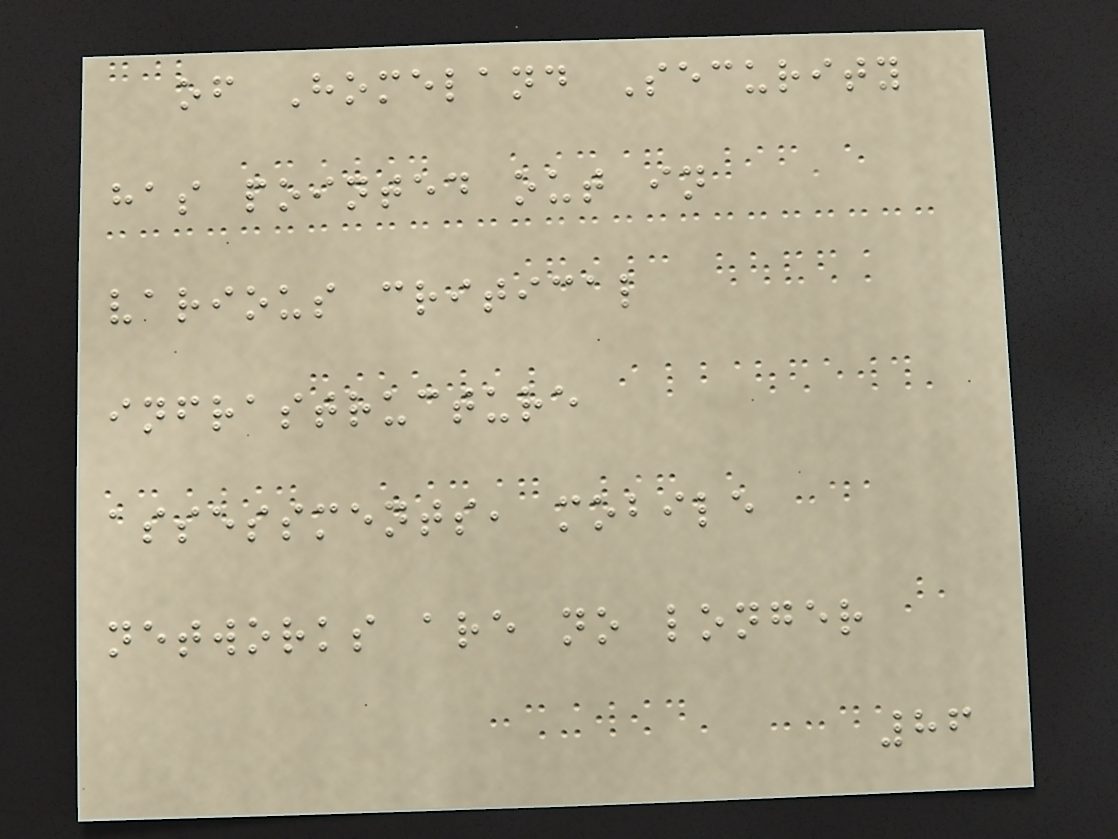of Homeland Security
has pointed out in
various critical
infrastructure
assessments, mobile
networks are no longer
86
